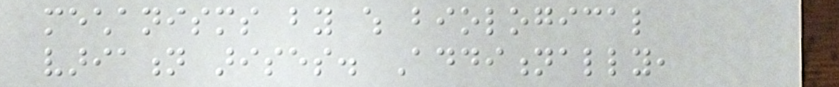mechanisms by which biological
variation arises. Additionally,
